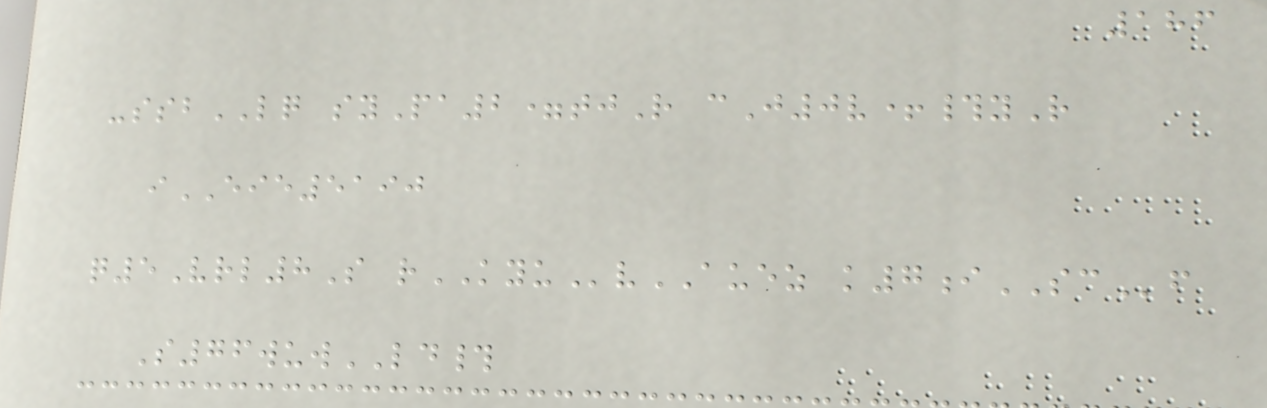186
-ssbLQ syPa2=tjR cJ0v+#yR
iEIE5190
q5Vrl8S rKYUvAUEZ k7iSCf
S76wuwLD#
